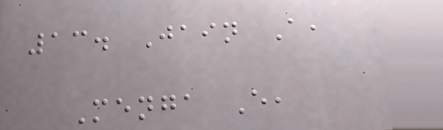13. Jain A,
Menga E,
